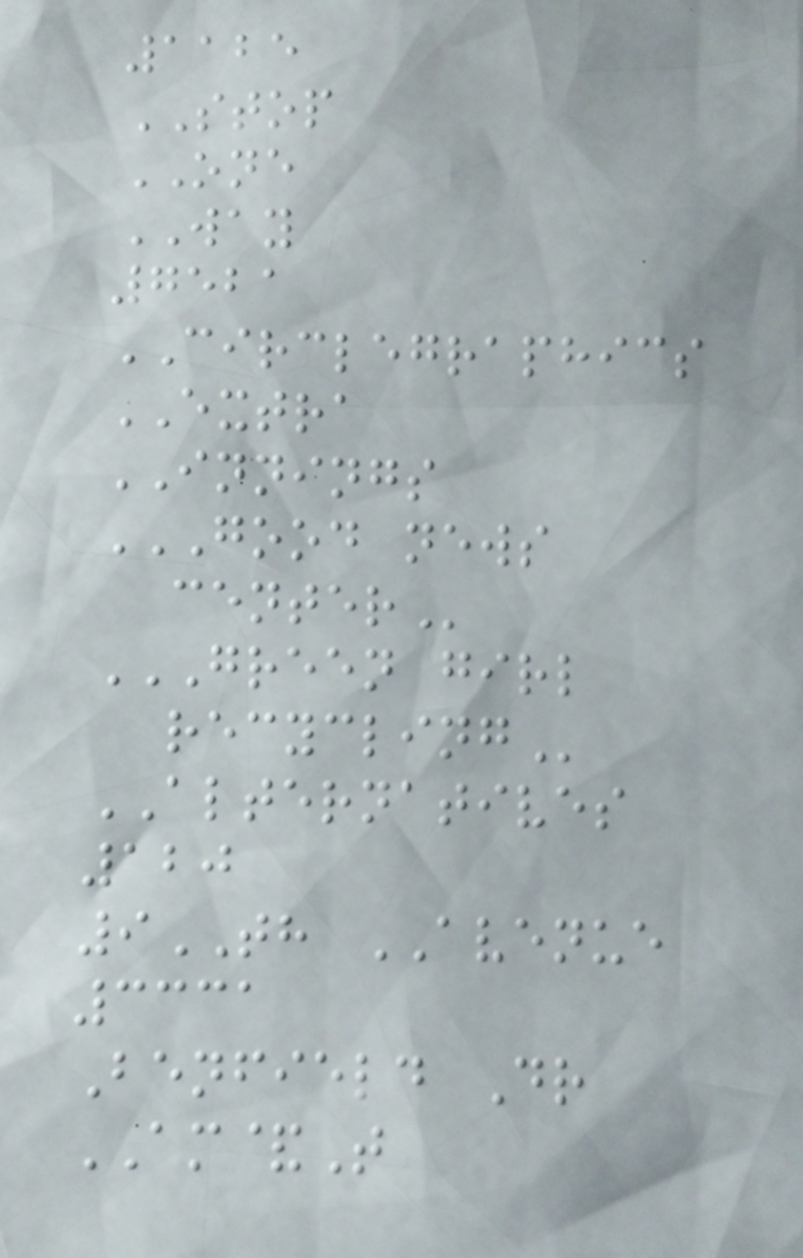1125
STOP
ONE
WAY
7521
CIRCLEGRAPHICS
EXTRA
INNINGS
GOOD NEWS
CENTER
GREEN GIRL
RECYCLING
ALTERNATIVES
120
9TH AVENUE
3331
Benfield Dr
AM&T
